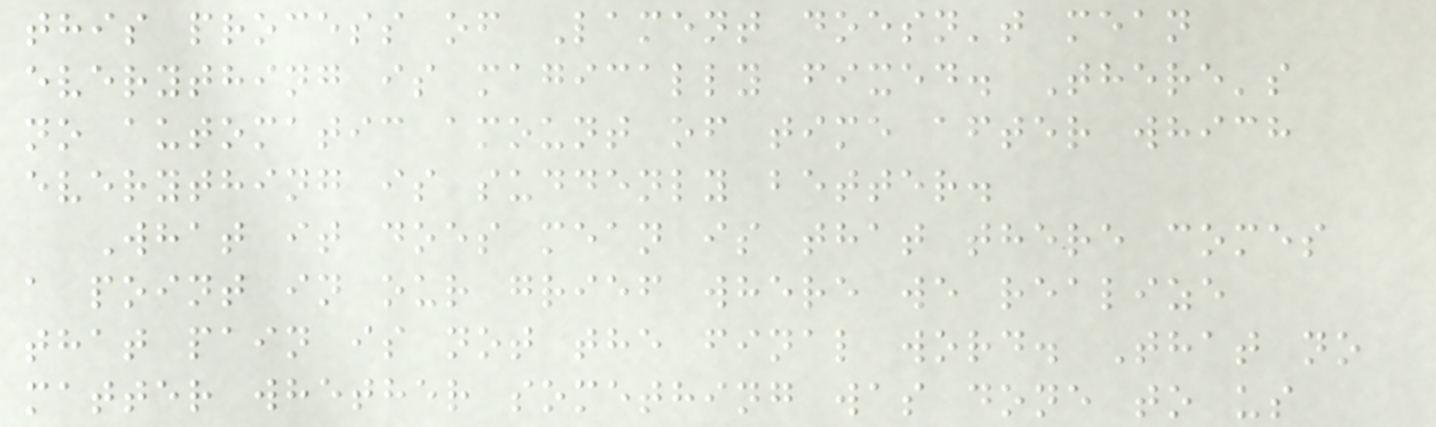this process of Lament doesn't mean
everything is magically fixed. There's
no automatic amount of time after which
everything is suddenly better.
What it does mean is that there comes
a point in our grief where we realize
that pain is not the final word. That no
matter whether something was done to us
